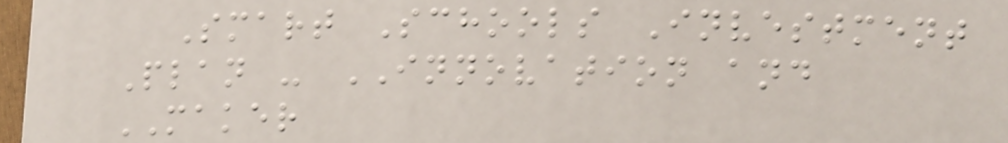Smart Schools Investment
Plan - INNOVATION and
MAKER
